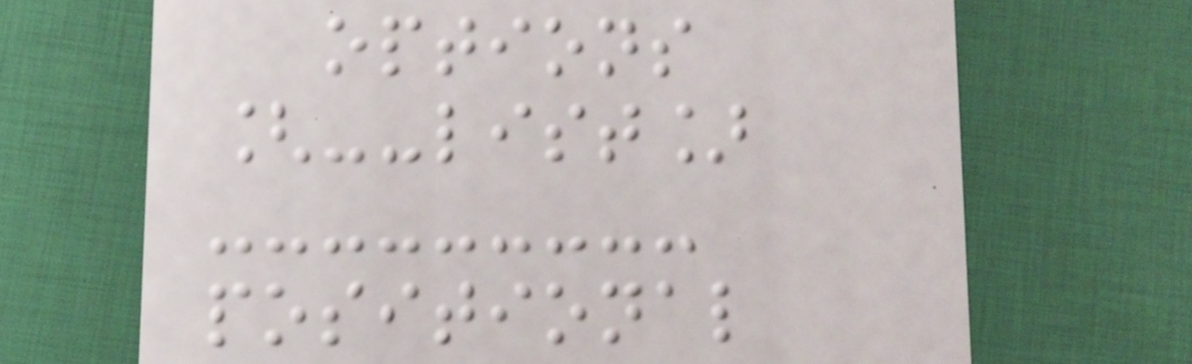options
[--list]
positional
